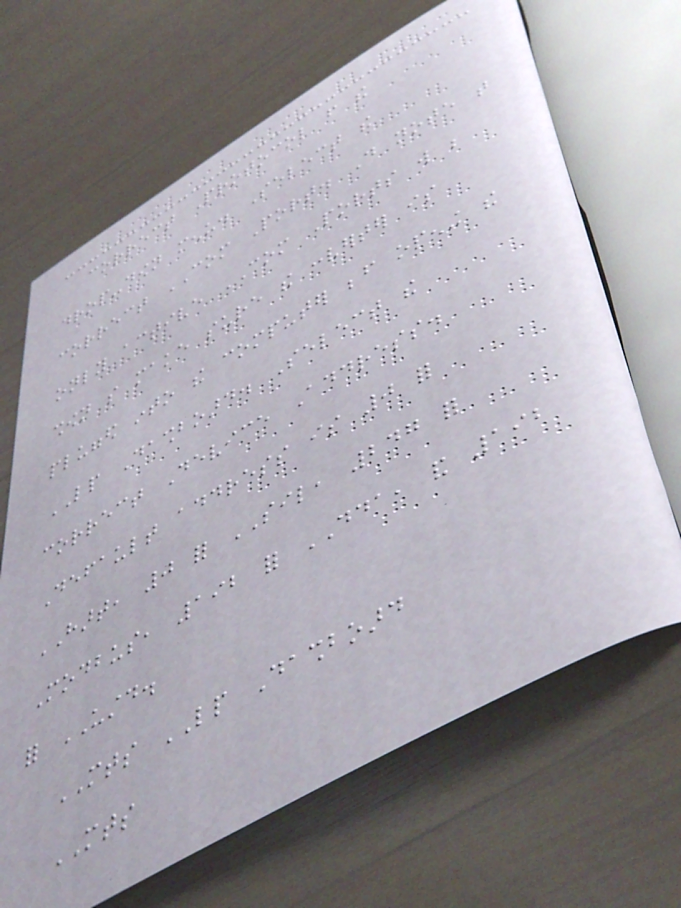correct Protocol from the
drop-down menu. Select the
correct COM Port. Do note that
only active COM Ports will be
shown so make sure the converter is
plugged into the computer before opening the
LP Dashboard. Select the
correct Device Address.
Default address is 0 for
HART, 0 for SIL, 247 for
Modbus, 192 for DDA, and 192
for USTD.
MTS LP Dashboard
MTS
